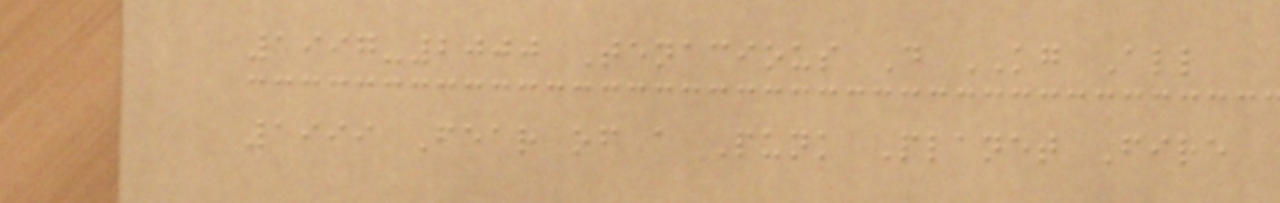1997-2000 Tenacious D KG All
1999 Fear of a Punk Planet Fire
